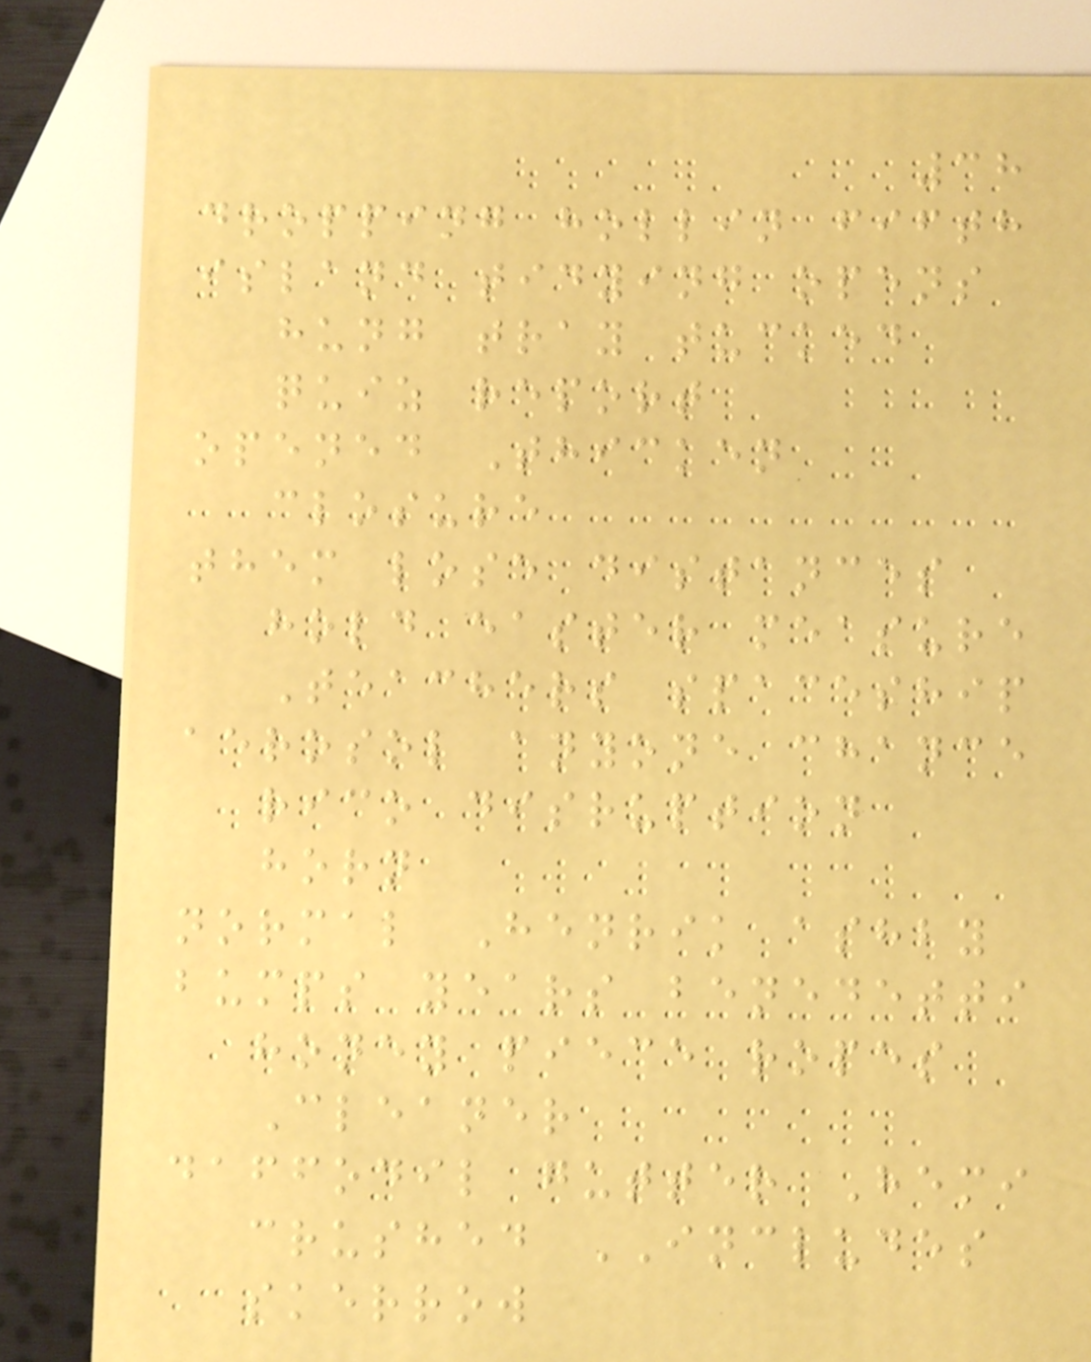38
dropping hollin fifth
island tidying opens
hung tray tucked
quiz report
opened Thicken
closure
them lose distances
hold easter measure
Teachers spaceship
aerosol anyone chance
rico disruption
horn
normal Henrik ashby
bumps years benedetti
honey piece ropes
Cleaner
daffodil gutter Hemi
crushed INCLUDES
skerrow
